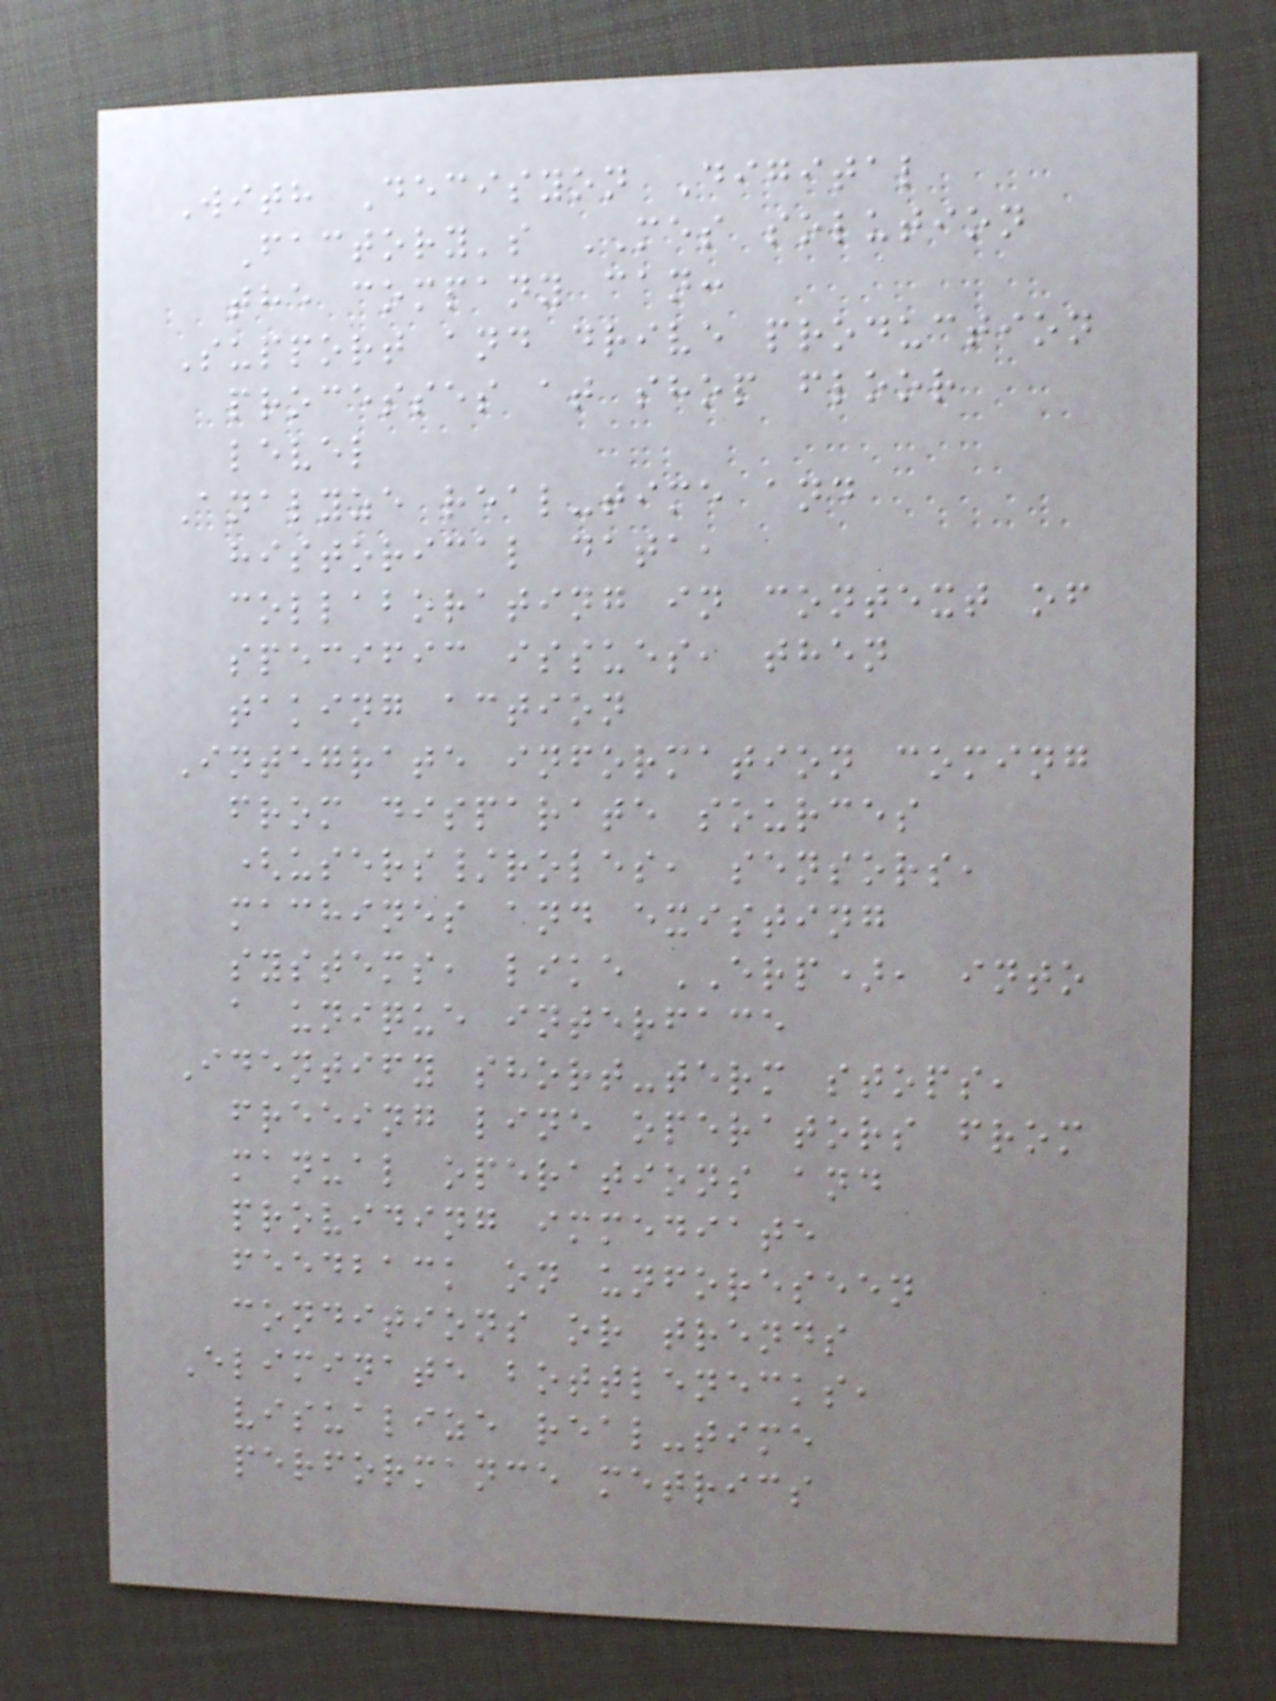With Decisyon Digital
Factory's MES solution
the company can:
Support and drive production
processes at shop floor
level
Analyze real-time and
historical data,
collaborating in context of
specific issues, then
taking action
Integrate information coming
from disparate sources
(users/roles, sensors,
machines and existing
systems, like ERP), into
a unique interface
Identify short-term stops,
freeing line operators from
manual operations and
providing immediate
feedback on unforeseen
conditions or trends
Eliminate bottlenecks,
visualize real-time
performance metrics
